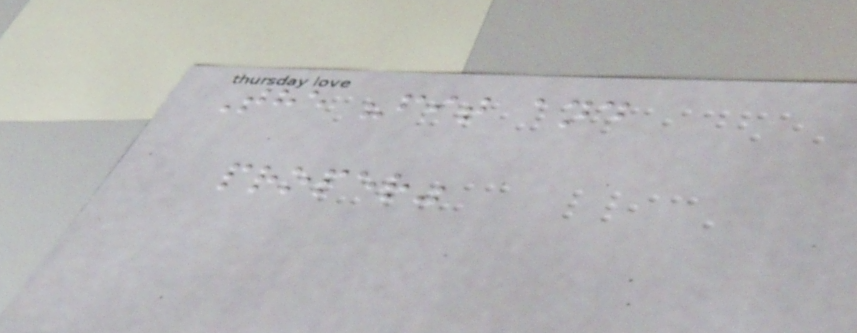The "fit and
proper"
